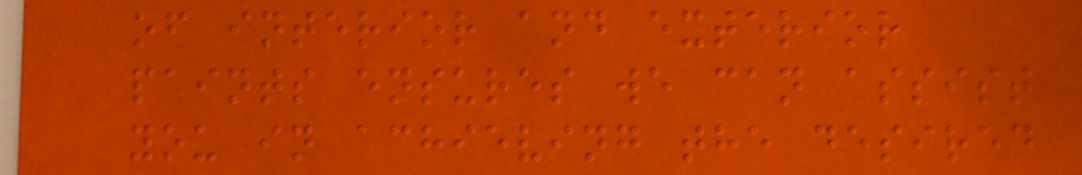of interior and exterior
paints ensures we can assist
you in achieving the desired
